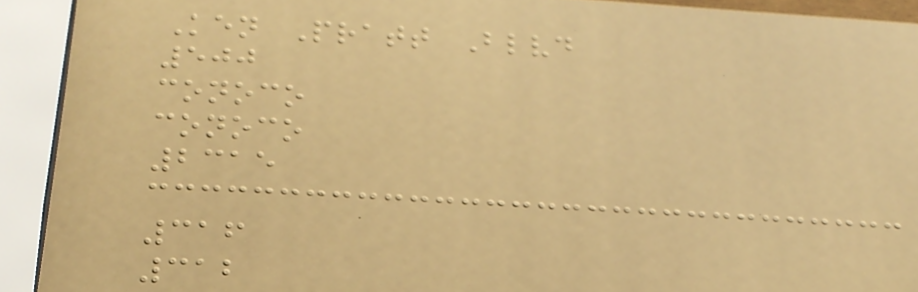Ken Pratt Blvd
500
conoco
conoco
2315
316
312
